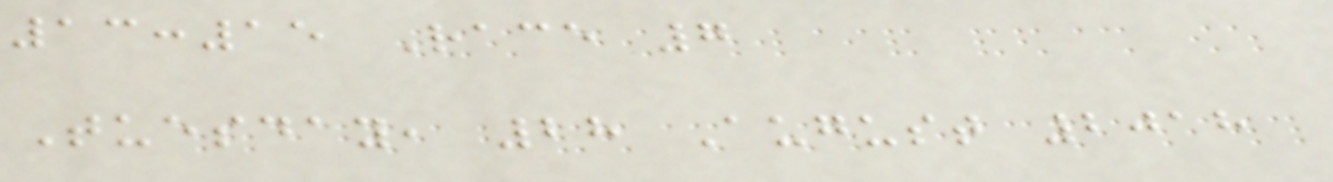13:15 Race 7
Tuesday, 28 August 2018
